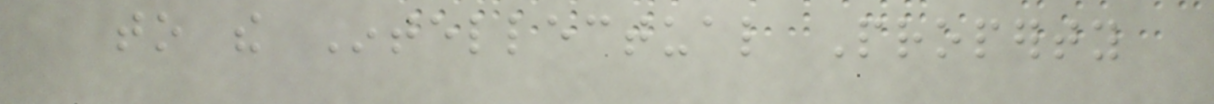to the Intellectual Property
